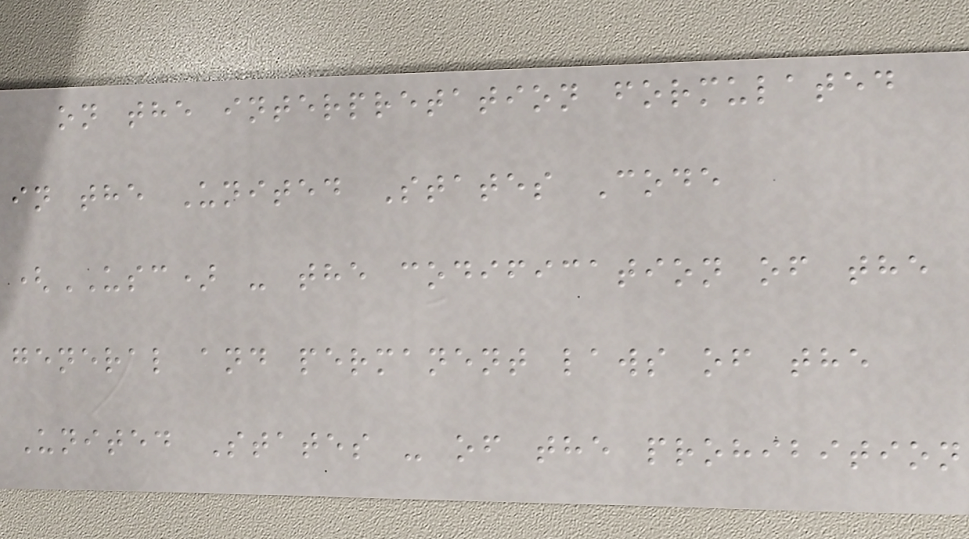on the interpretation formulated
in the United States Code
(USC) - the codification of the
general and permanent laws of the
United States - of the prohibition
